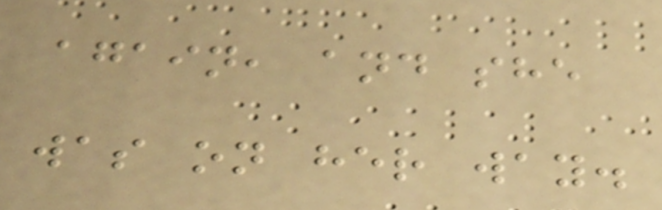again, and she
was on her way.
